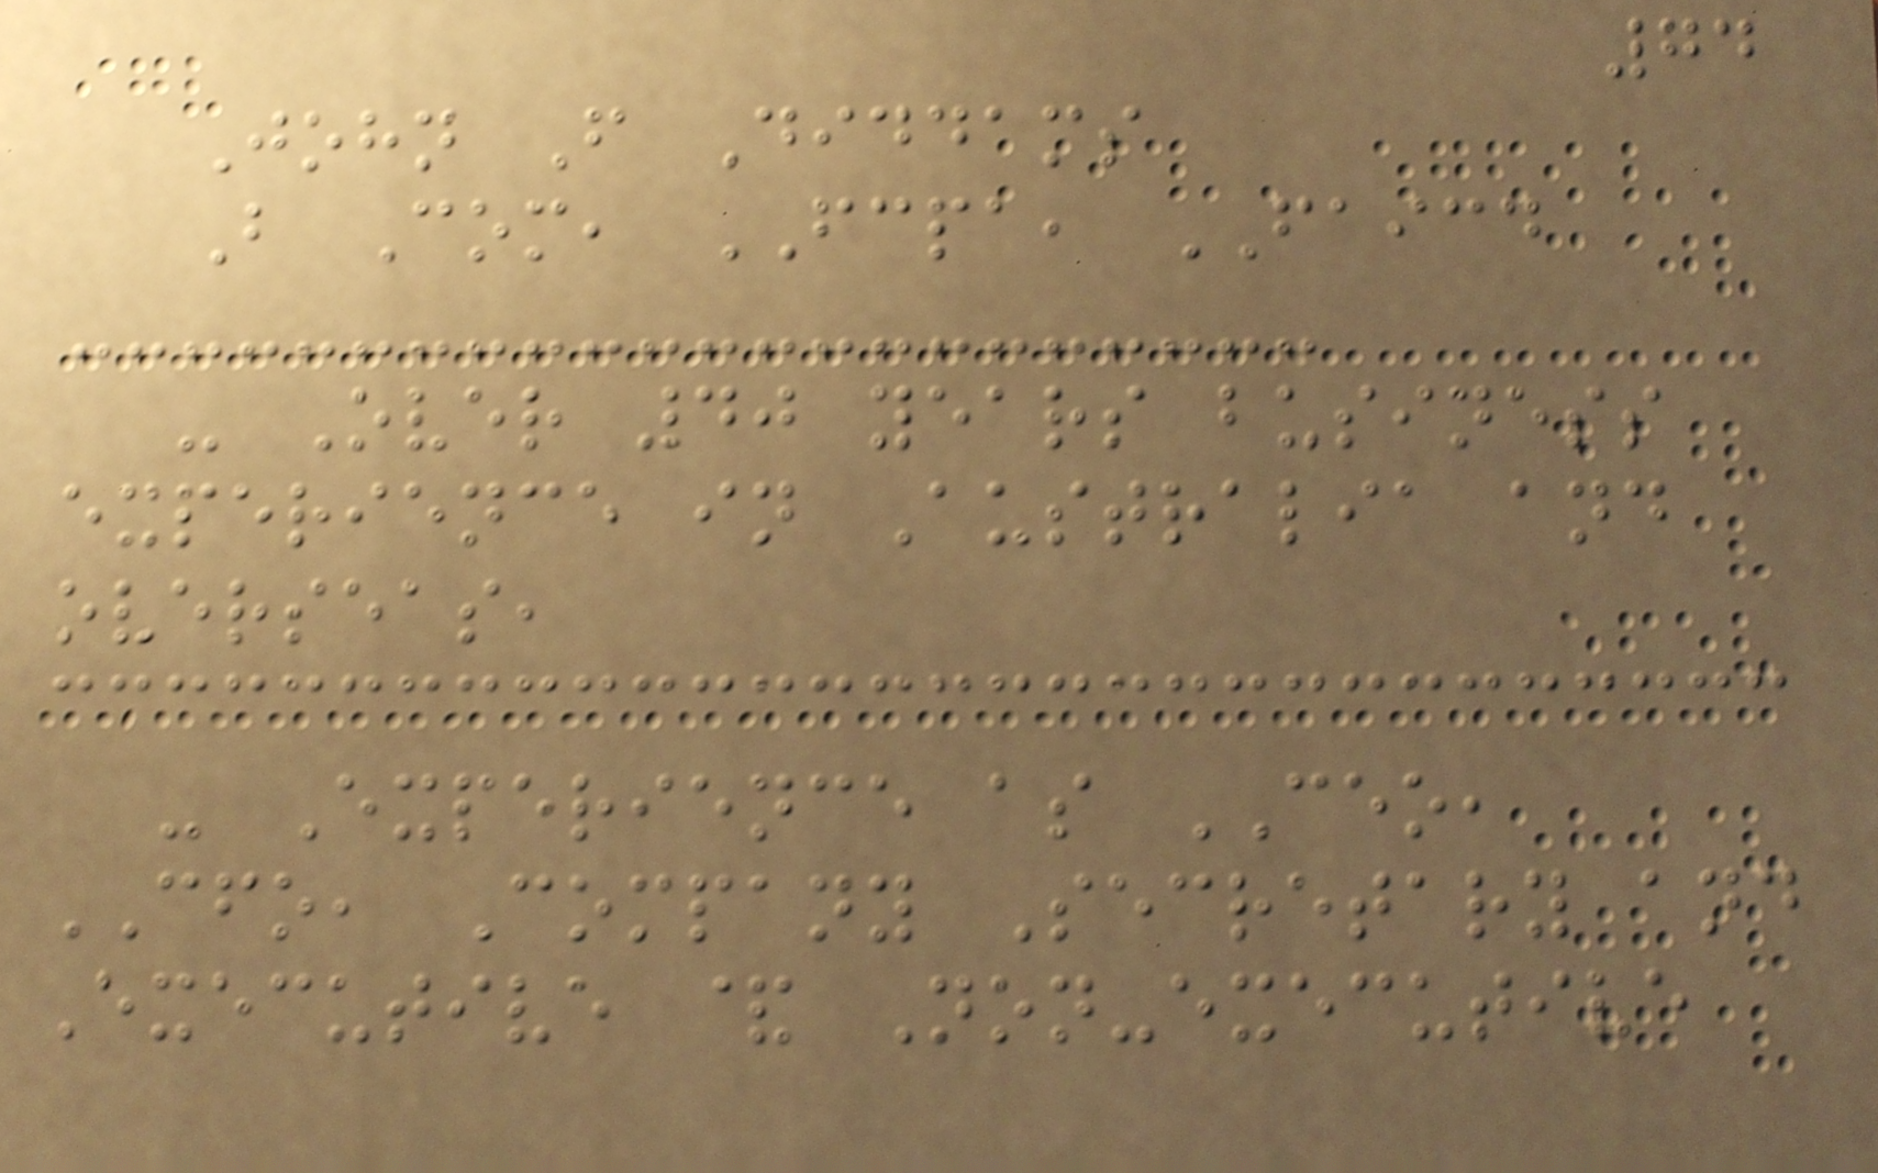74
John F Diddams
B Com, FCPA, FAICD
- Over 40 years business
experience in Australia and
overseas,
- Experience as CEO,
CFO, Company Secretary and
Executive & Non-executive
